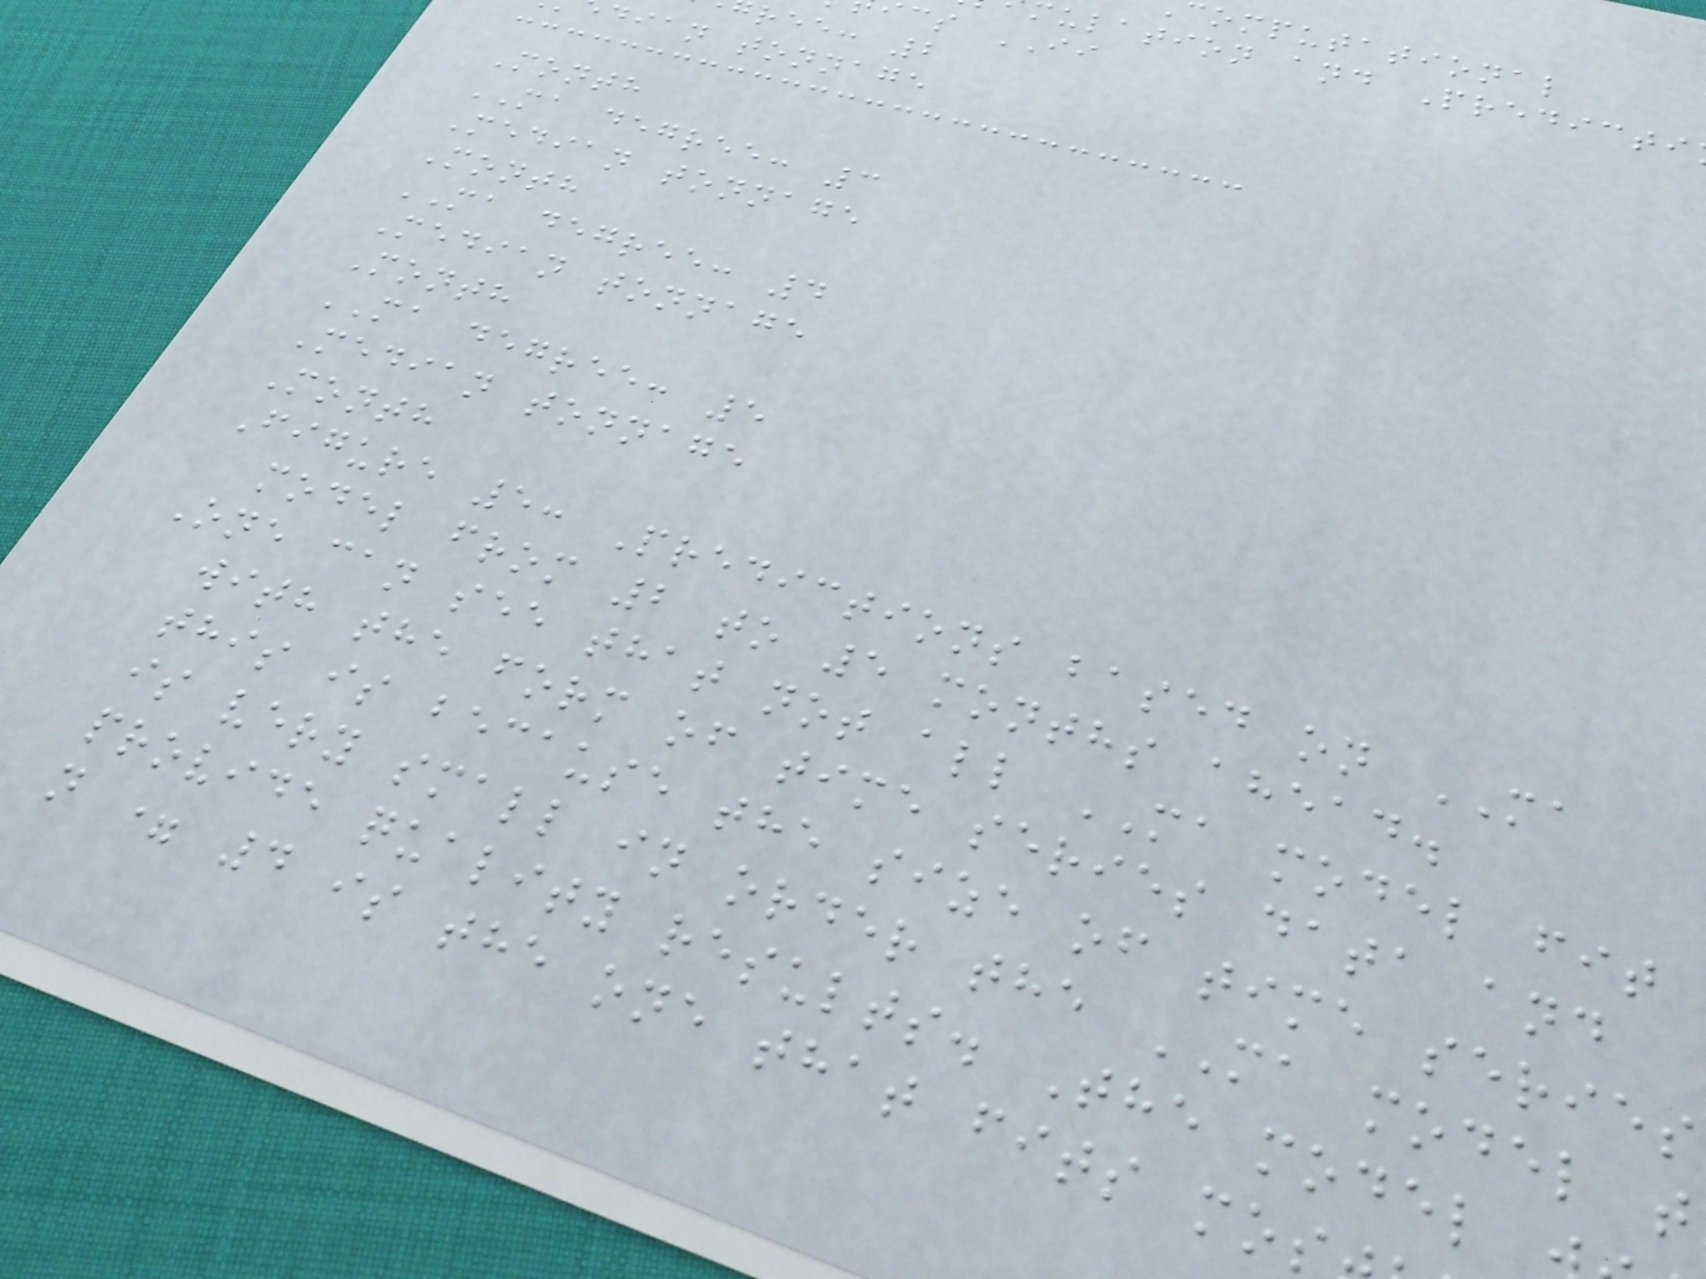omputational
ulation and Predicti
cs II
ree: 2
dian tonnage
Month
MA degree: 3
Median tonnage
Month
MA degree: 4
Median tonnage
Month
MA degree: 5
Median tonnage
Month
Figure 5: Predictions based on MA
model from 2 to 5 months ahead.
One can see that not all MA model fit
with the form of time series data and
this is because the size of time series
is very small in order the MA model t
provide quality results. The model
n = 4 is the one that fits mo
